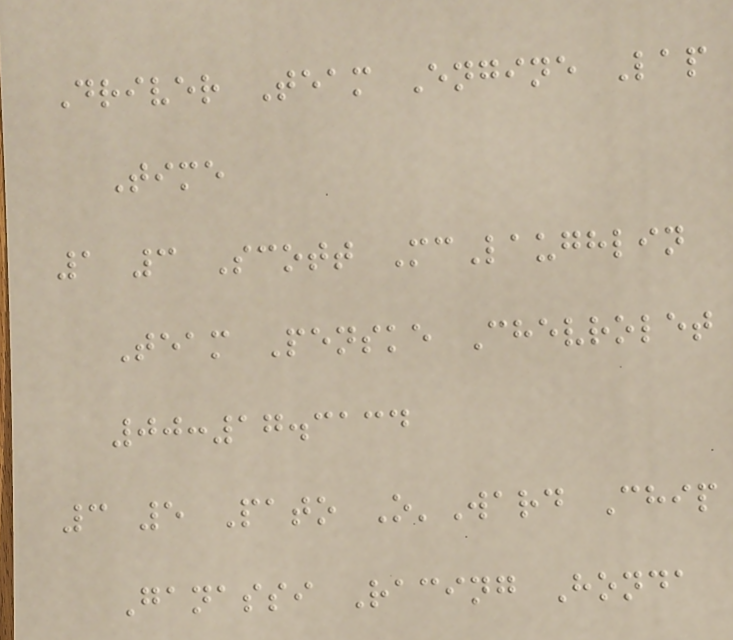Driver Team Engine Lap
Time
1 3 Scott McLaughlin
Team Penske Chevrolet
00:17.3134
3 5 Pato O'Ward Chip
Ganassi Racing Honda
